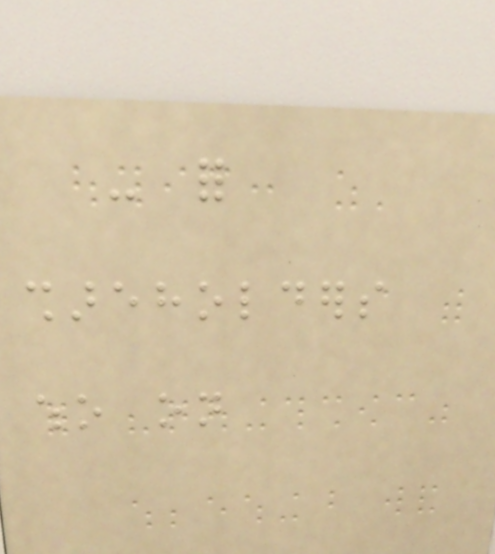- for
shareholders
who on
